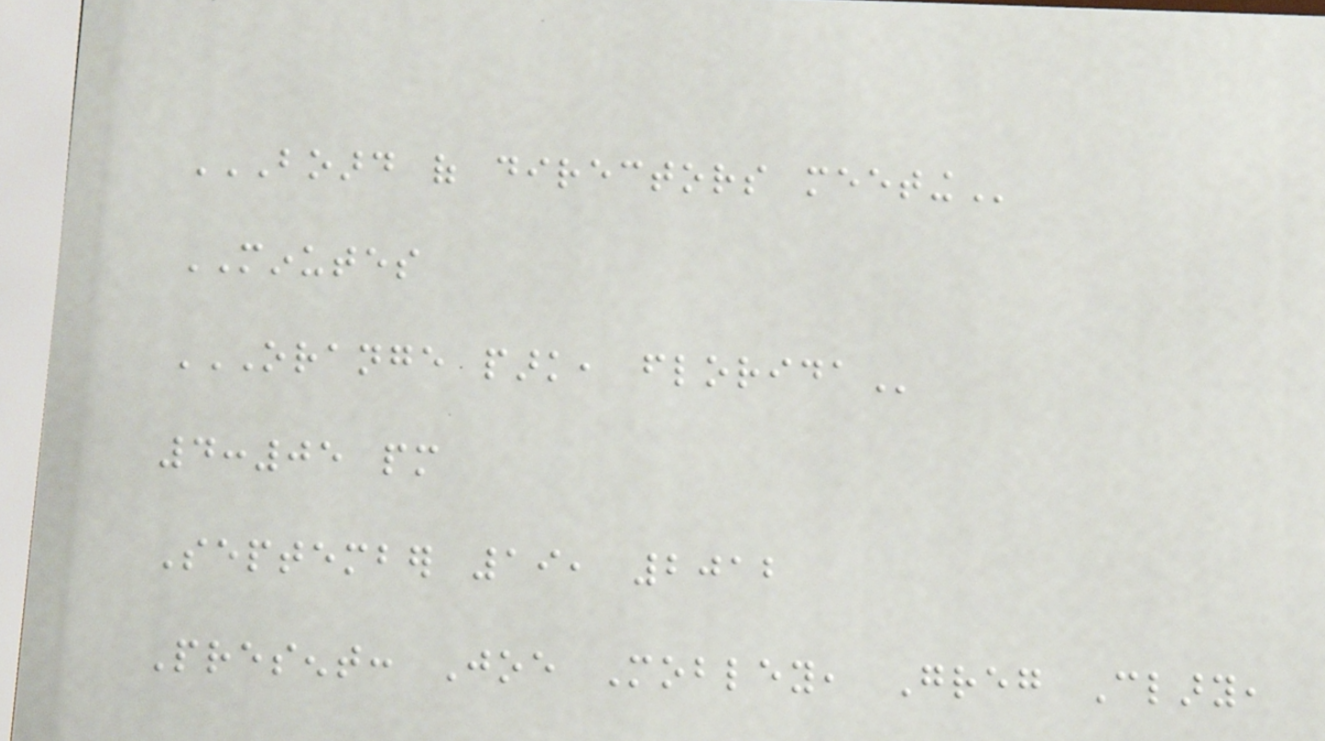BOARD OF DIRECTORS MEETING
MINUTES
ORANGE PARK, FLORIDA
4:05 pm
September 19, 2012
Present: Joe Mobley, Greg Clary,
